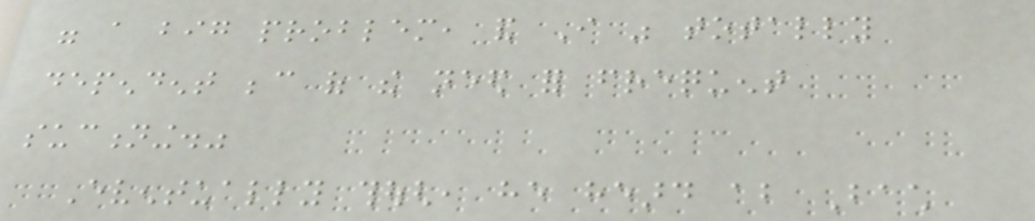were a big problem, and I was totally
dependent because of the need for frequent
suctioning."
Eventually though, he heard about Bach
